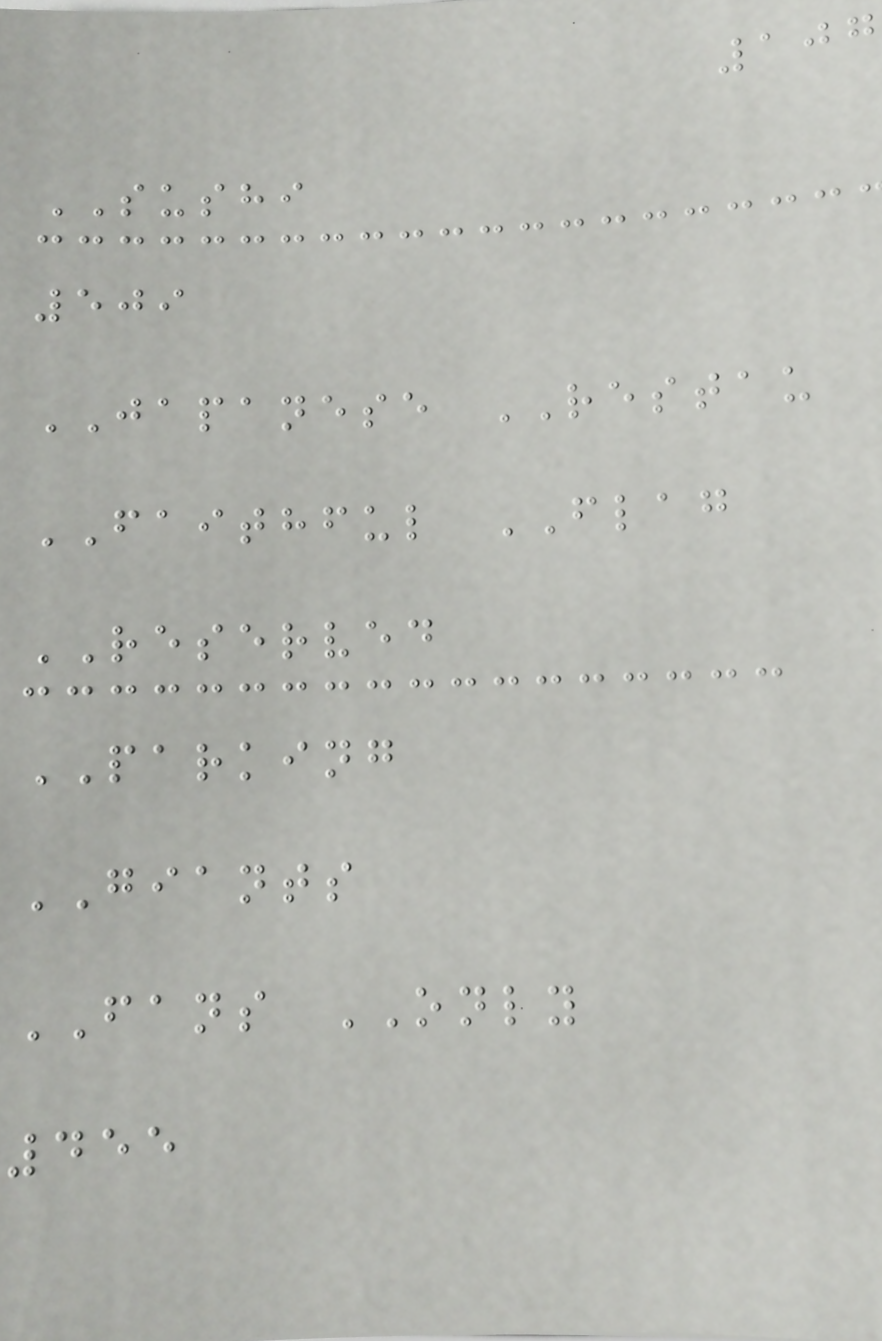107
SUSHI
509
JAPANESE RESTAU
FAITHFUL FLAG
RESERVED
PARKING
GIANTS
FANS ONLY
455
